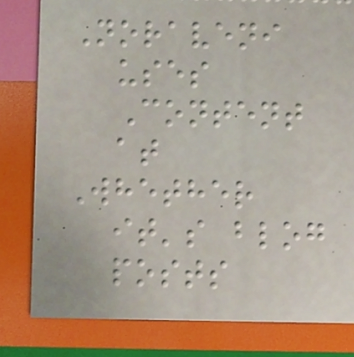Noraveni
uses
Content
at
Whether
it's blog
posts
